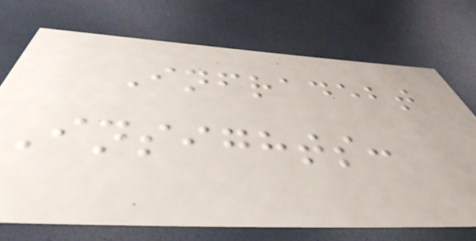Infradebt
Insights:
